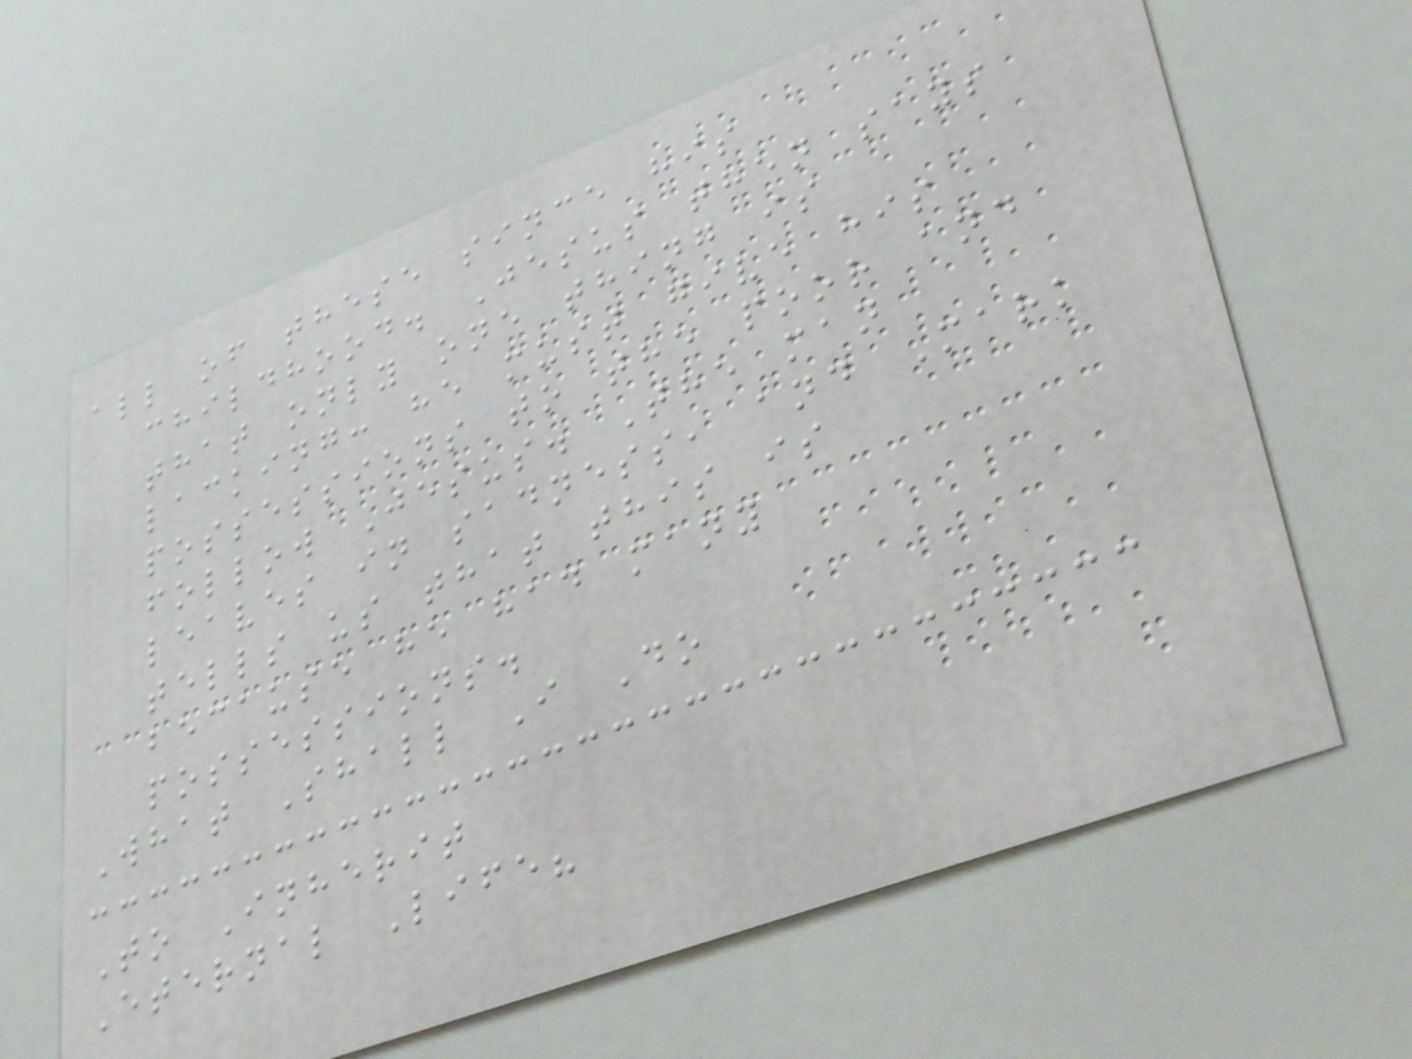all of these since his
childhood. Jesus then says
that only one thing is
lacking: he must give his
possessions to the poor and
follow Jesus. The man
leaves in sadness, and Mark
tells us that this is
because he had many
possessions.
What Shall I Do
To Inherit
Eternal Life?
